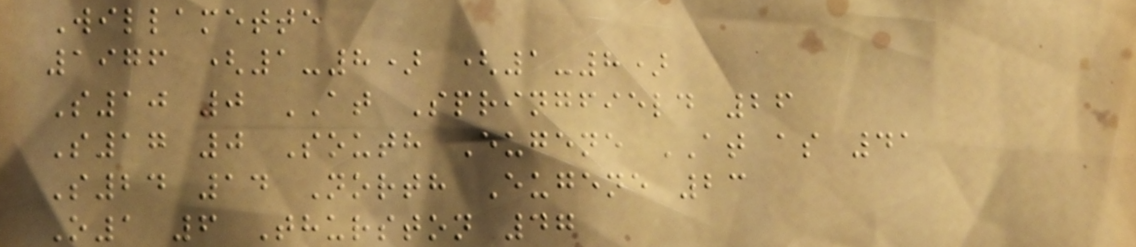Willamette
1976 (1-8) (1-8)
S10 0 AT Springfield 26
S17 0 South Eugene AT as 41
S24 14 North Eugene 23
O1 6 Thurston 47
